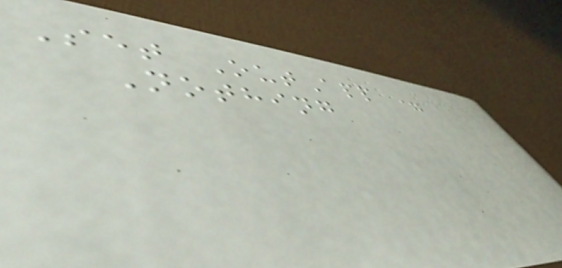Set OutApp =
Nothing
